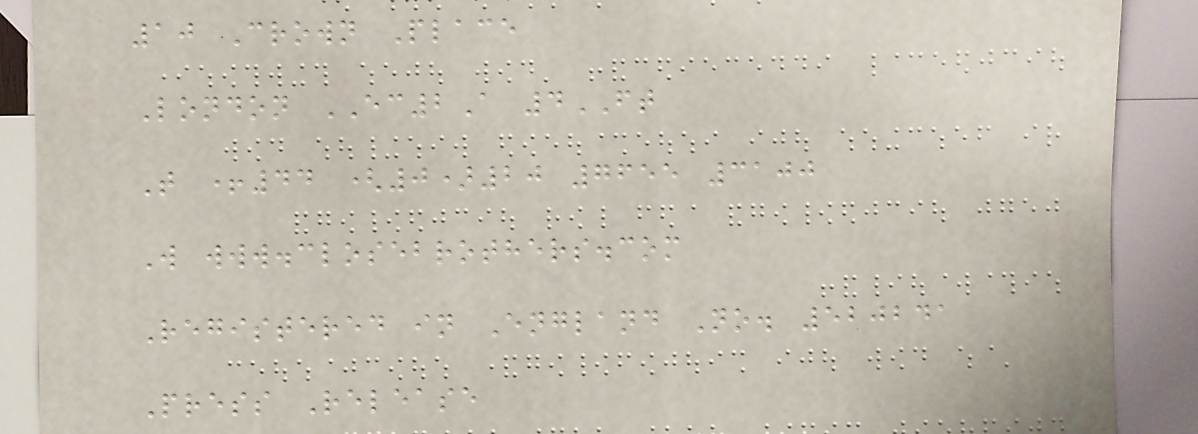10 Crown Place
London EC2A 4FT
T +44 (0)20 7655 3100
W www.closebrothers.com
Registered in England No. 520241
Press Release
